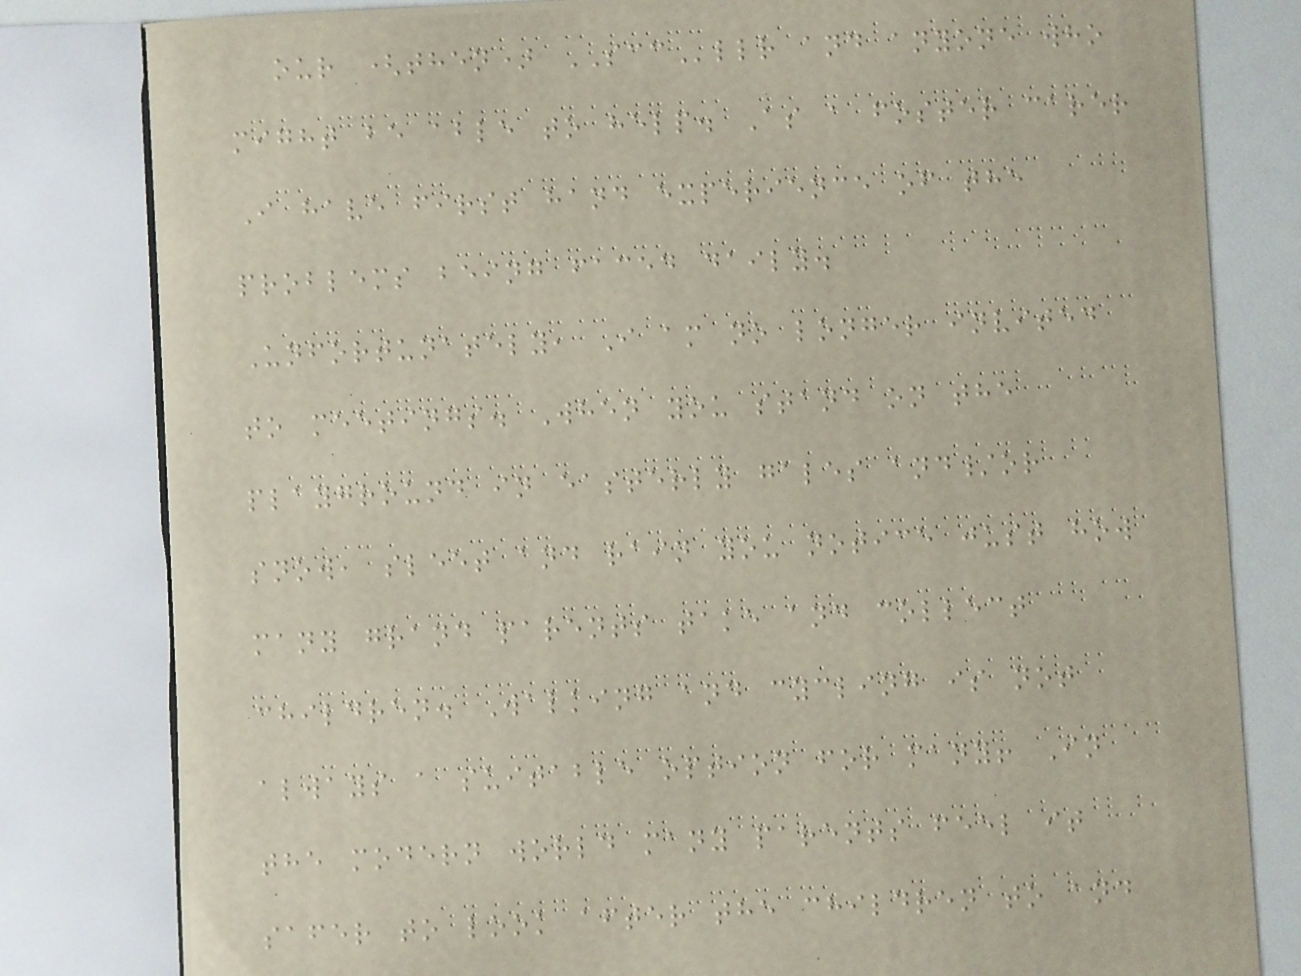our (then) SCCllr and anyone who
might be able to help. As a foster carer
I have first hand experience of the
problems being faced daily.
Unfortunately, I am no longer invited
to meetings. When you stand on the
playground in easterly gales and/or
snow, sleet and rain you notice just how
many grand parents take and collect
children. Walking and cycling is not
always a suitable option for many! In
the modern world many parents feel it
safer to look after the children to and
